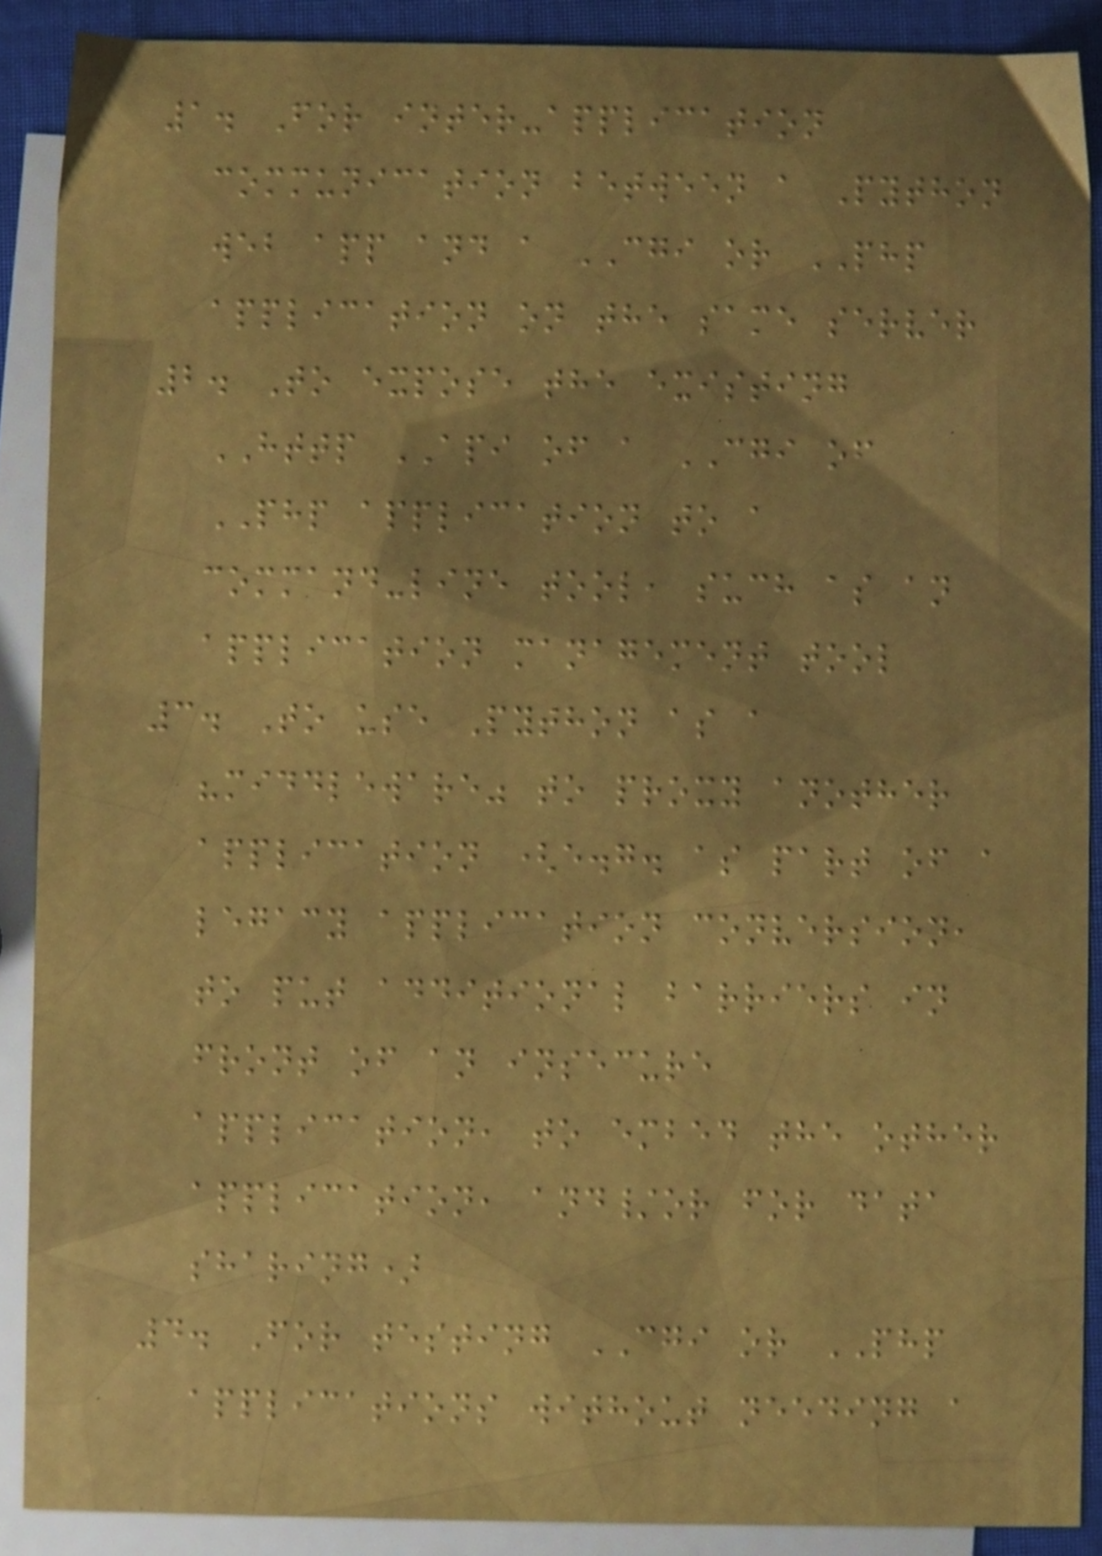1. For inter-application
communication between a Python
web app and a CGI or PHP
application on the same server
2. To expose the existing
HTTP API of a CGI of
PHP application to a
command-line tool, such as an
application management tool
3. To use Python as a
"middleware" to proxy another
application (e.g. as part of a
legacy application conversion,
to put additional barriers in
front of an insecure
application, to embed the other
application, and/or for data
sharing)
4. For testing CGI or PHP
applications without needing a
